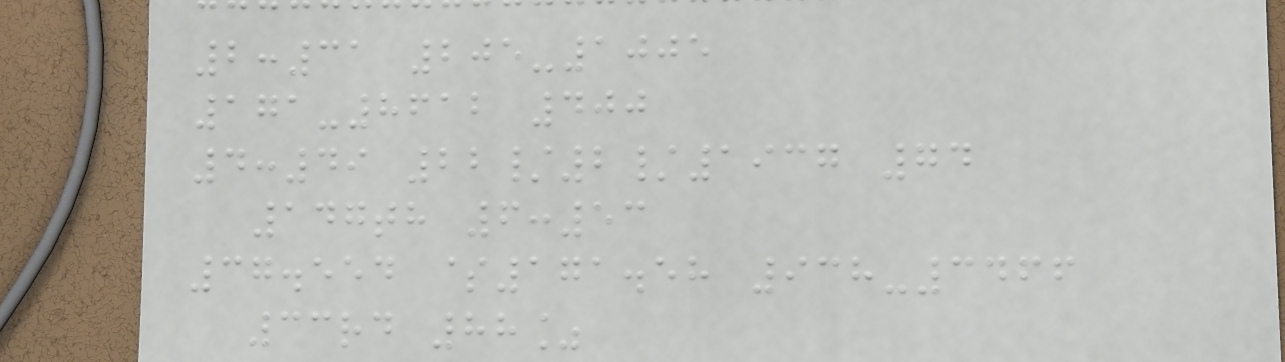2:31 205-1005
171-8612 400
4:49 22/2/1937 74
147th 6:53
37.554 $171.58 938-3466
33rd 88%
